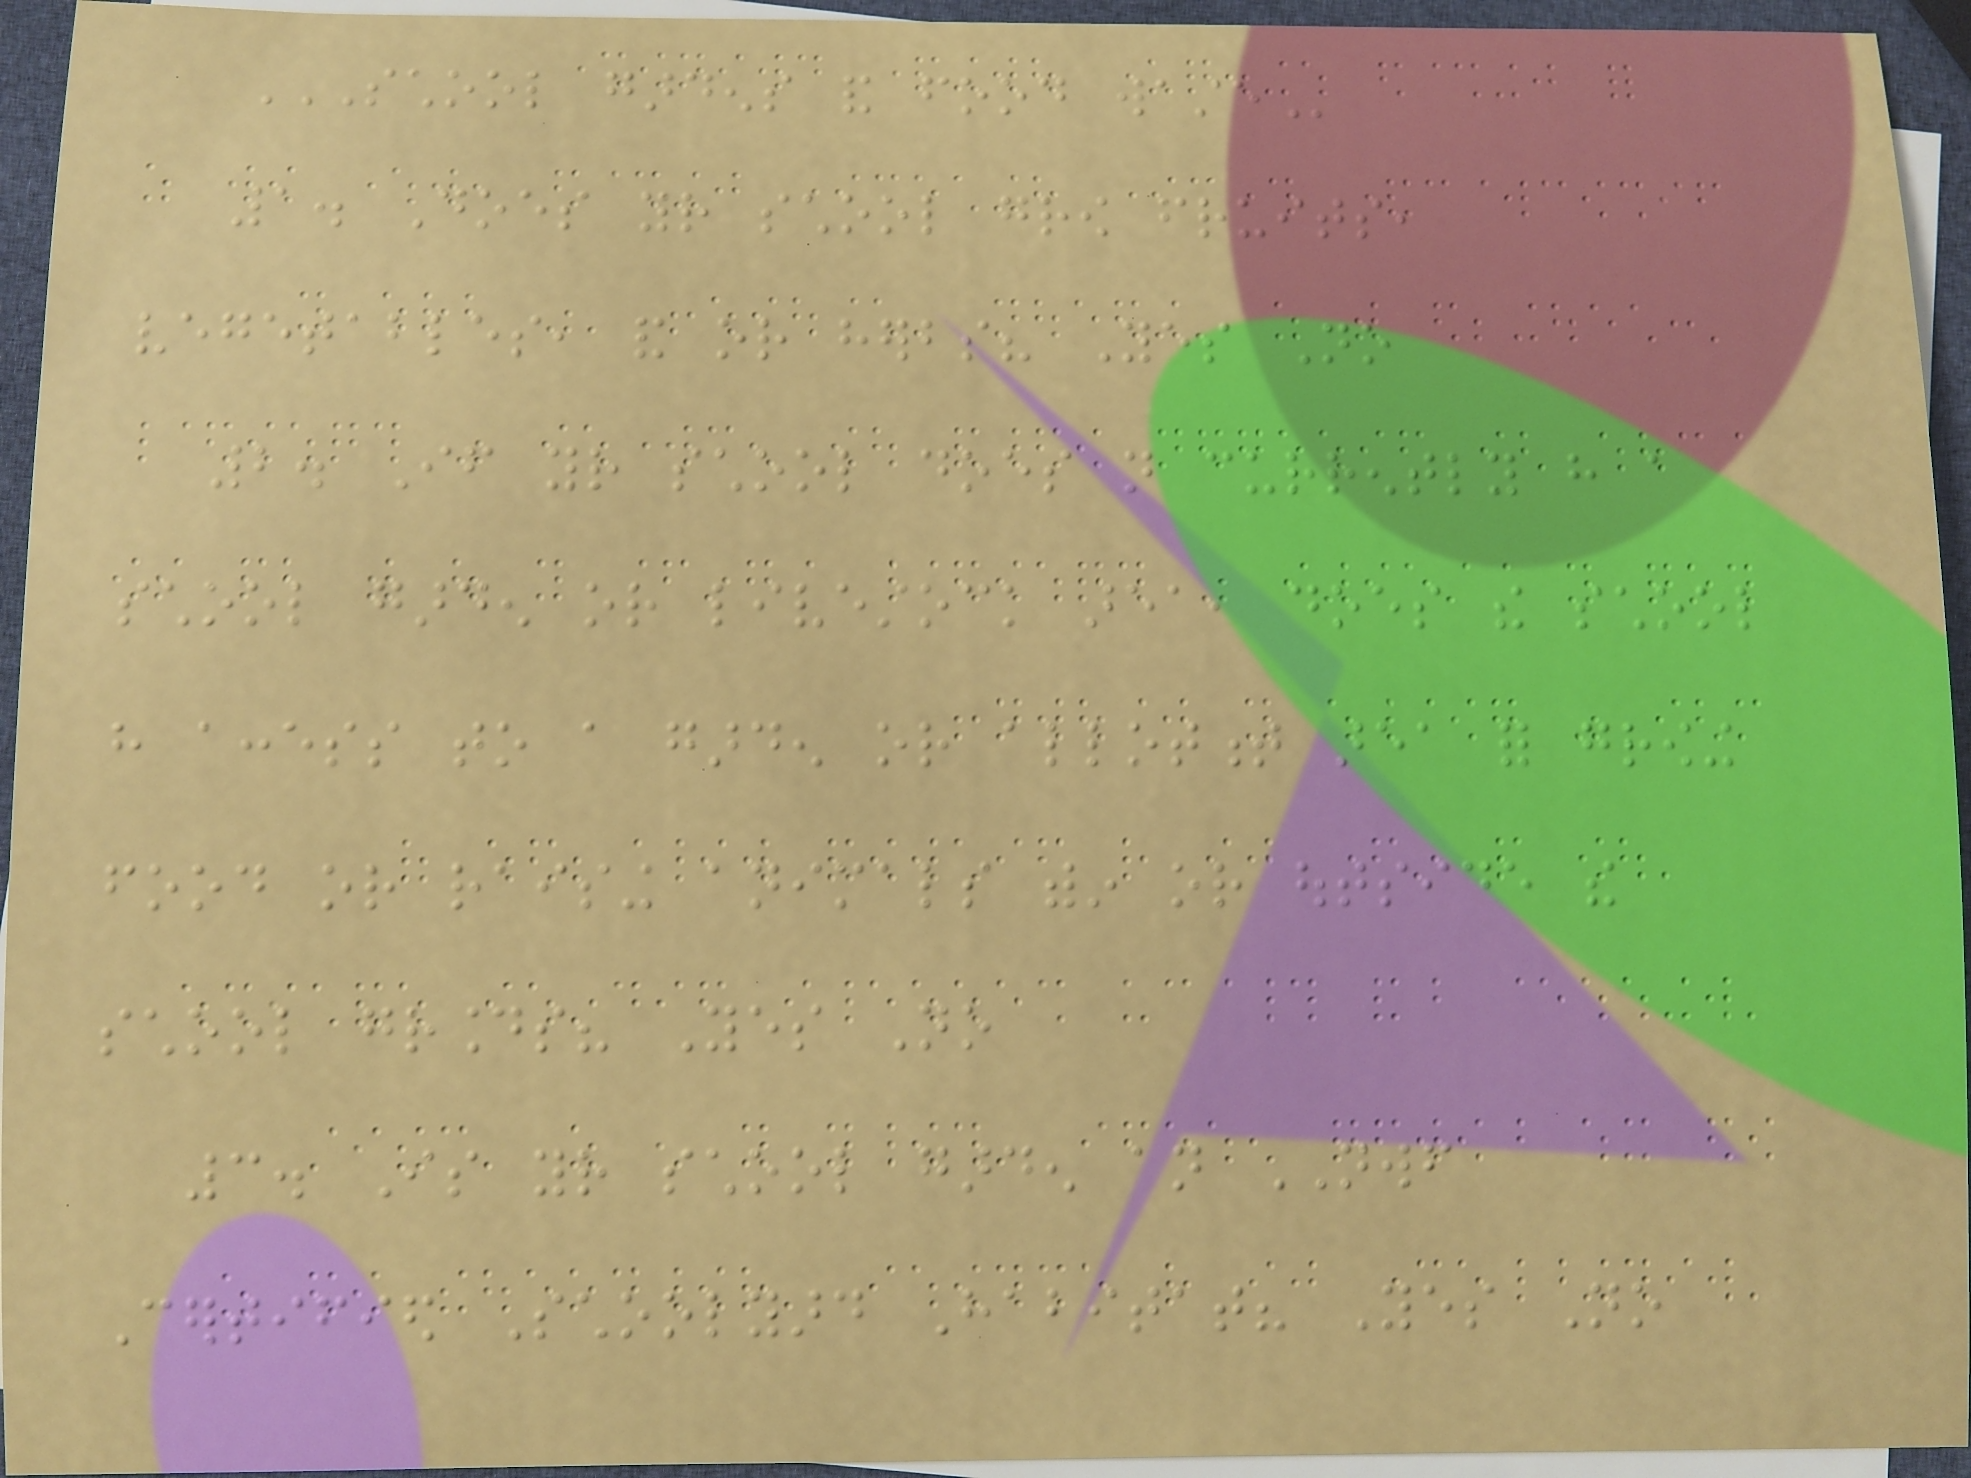SCHOOL GARDENS AND FOOD WASTE
1. Does your school grow fruits,
vegetables, and or herbs? Yes No
2. If your school does not currently have a
school garden or livestock area, does the school
have access to a garden or allotment area for growing
food or raising animals within or outside the
school grounds? Yes No
3. Is your school garden an NWF
Certified Schoolyard Habitat? Yes No
